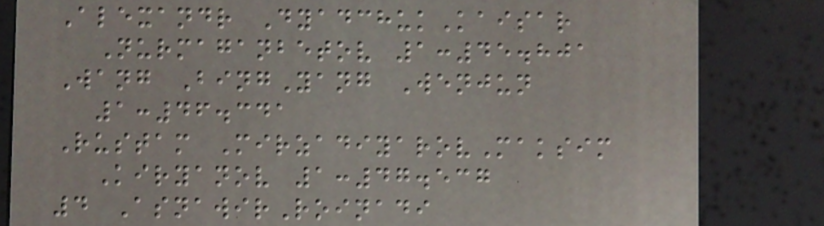Alexandr DyadchukKaisar
Nurmaganbetov 1:45.801
Wang BingYang Wenjun
1:46.341
Rustam MirzadiyarovMaksim
Kiryanov 1:47.537
4 AsnawirRoinadi
